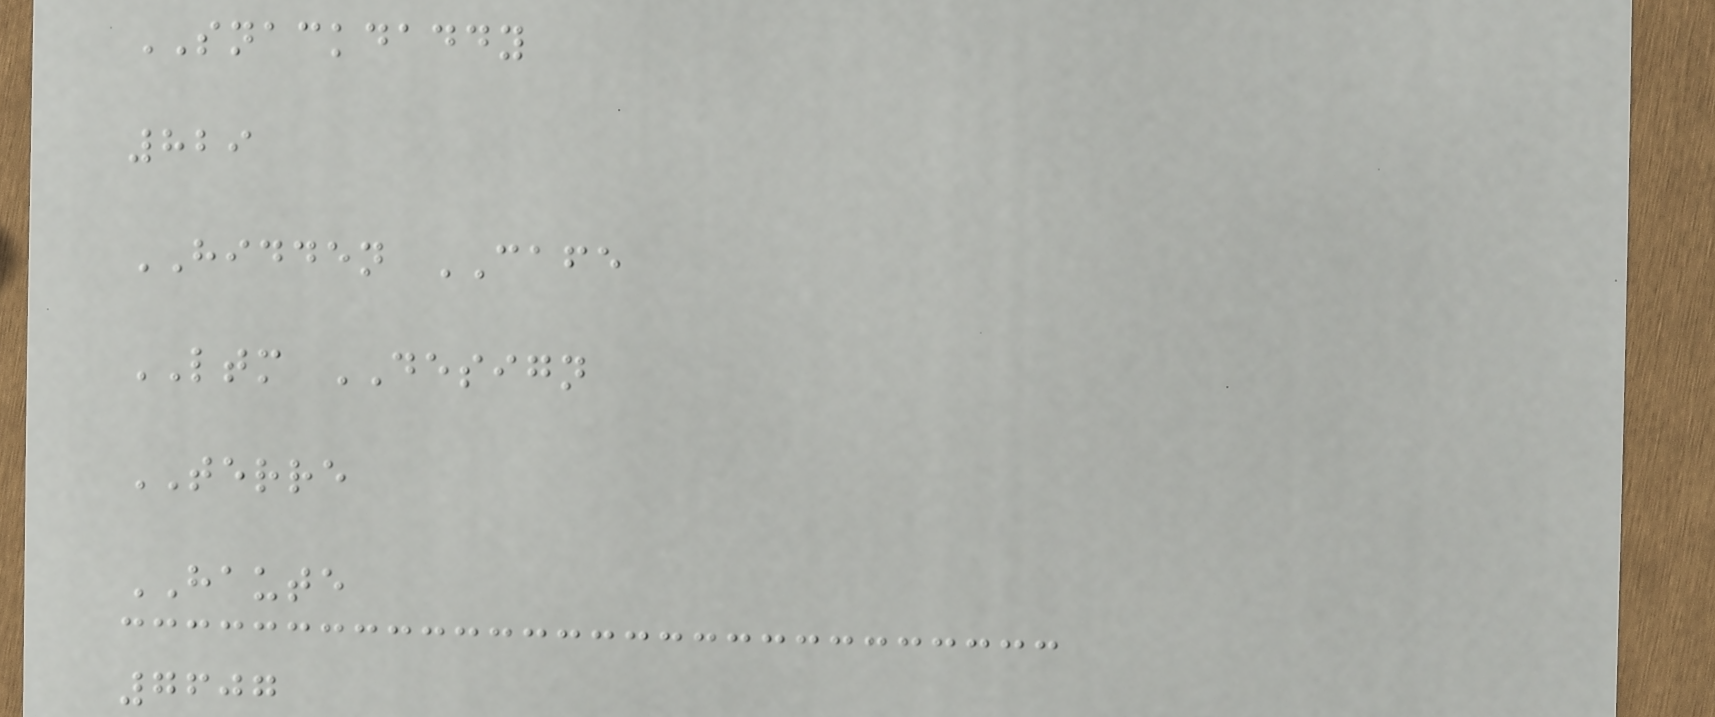SNACKDADDY
829
HIDDEN CAFE
LTM DESIGN
TERRE
HAUTE
7607
